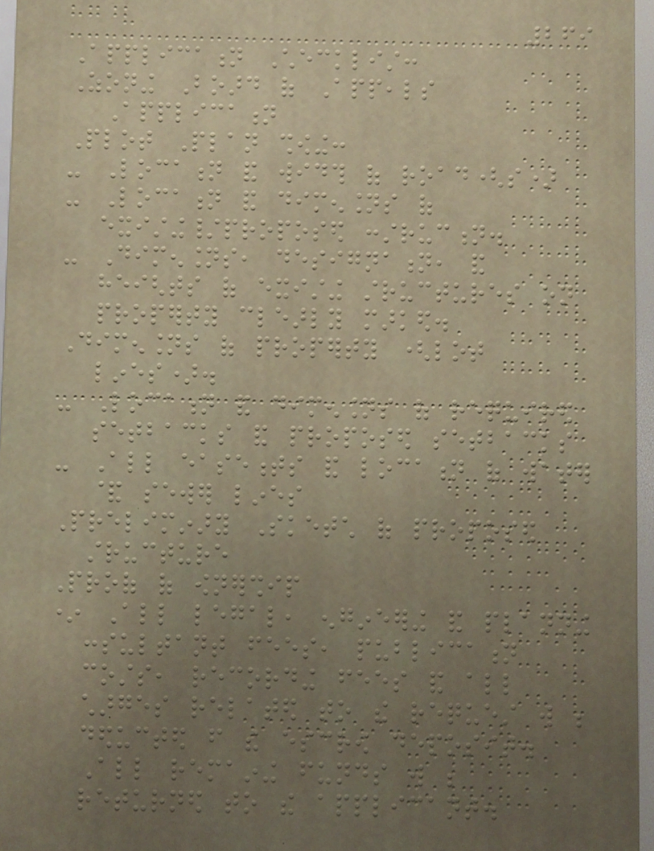269
Application Checklist:
Zoning Board of Appeals
Application
Plot Plan showing:
- Location and width of road(s)
- Location and dimensions of
existing/proposed construction.
- Dimensions, designation, and
heights of existing structures on
property clearly marked.
Dimensions of property (lot
lines).
- Location and dimensions of required
setbacks and proposed setbacks
- All easements and location of water
& sewer lines
Preliminary Sketch of proposed
structure
Proof of ownership
* All legal, engineering and planning
consultant fees, publication
costs, recording fees and all
charges related to the request will be
deducted from the escrow deposit.
All remaining funds will be
returned to the applicant.
